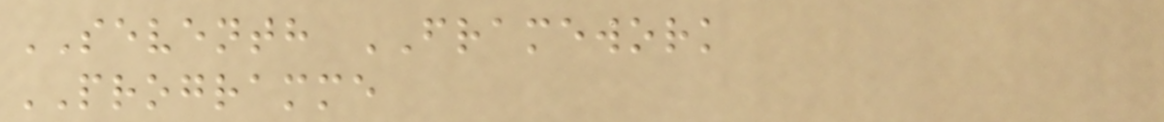SEVENTH FRAMEWORK
PROGRAMME
